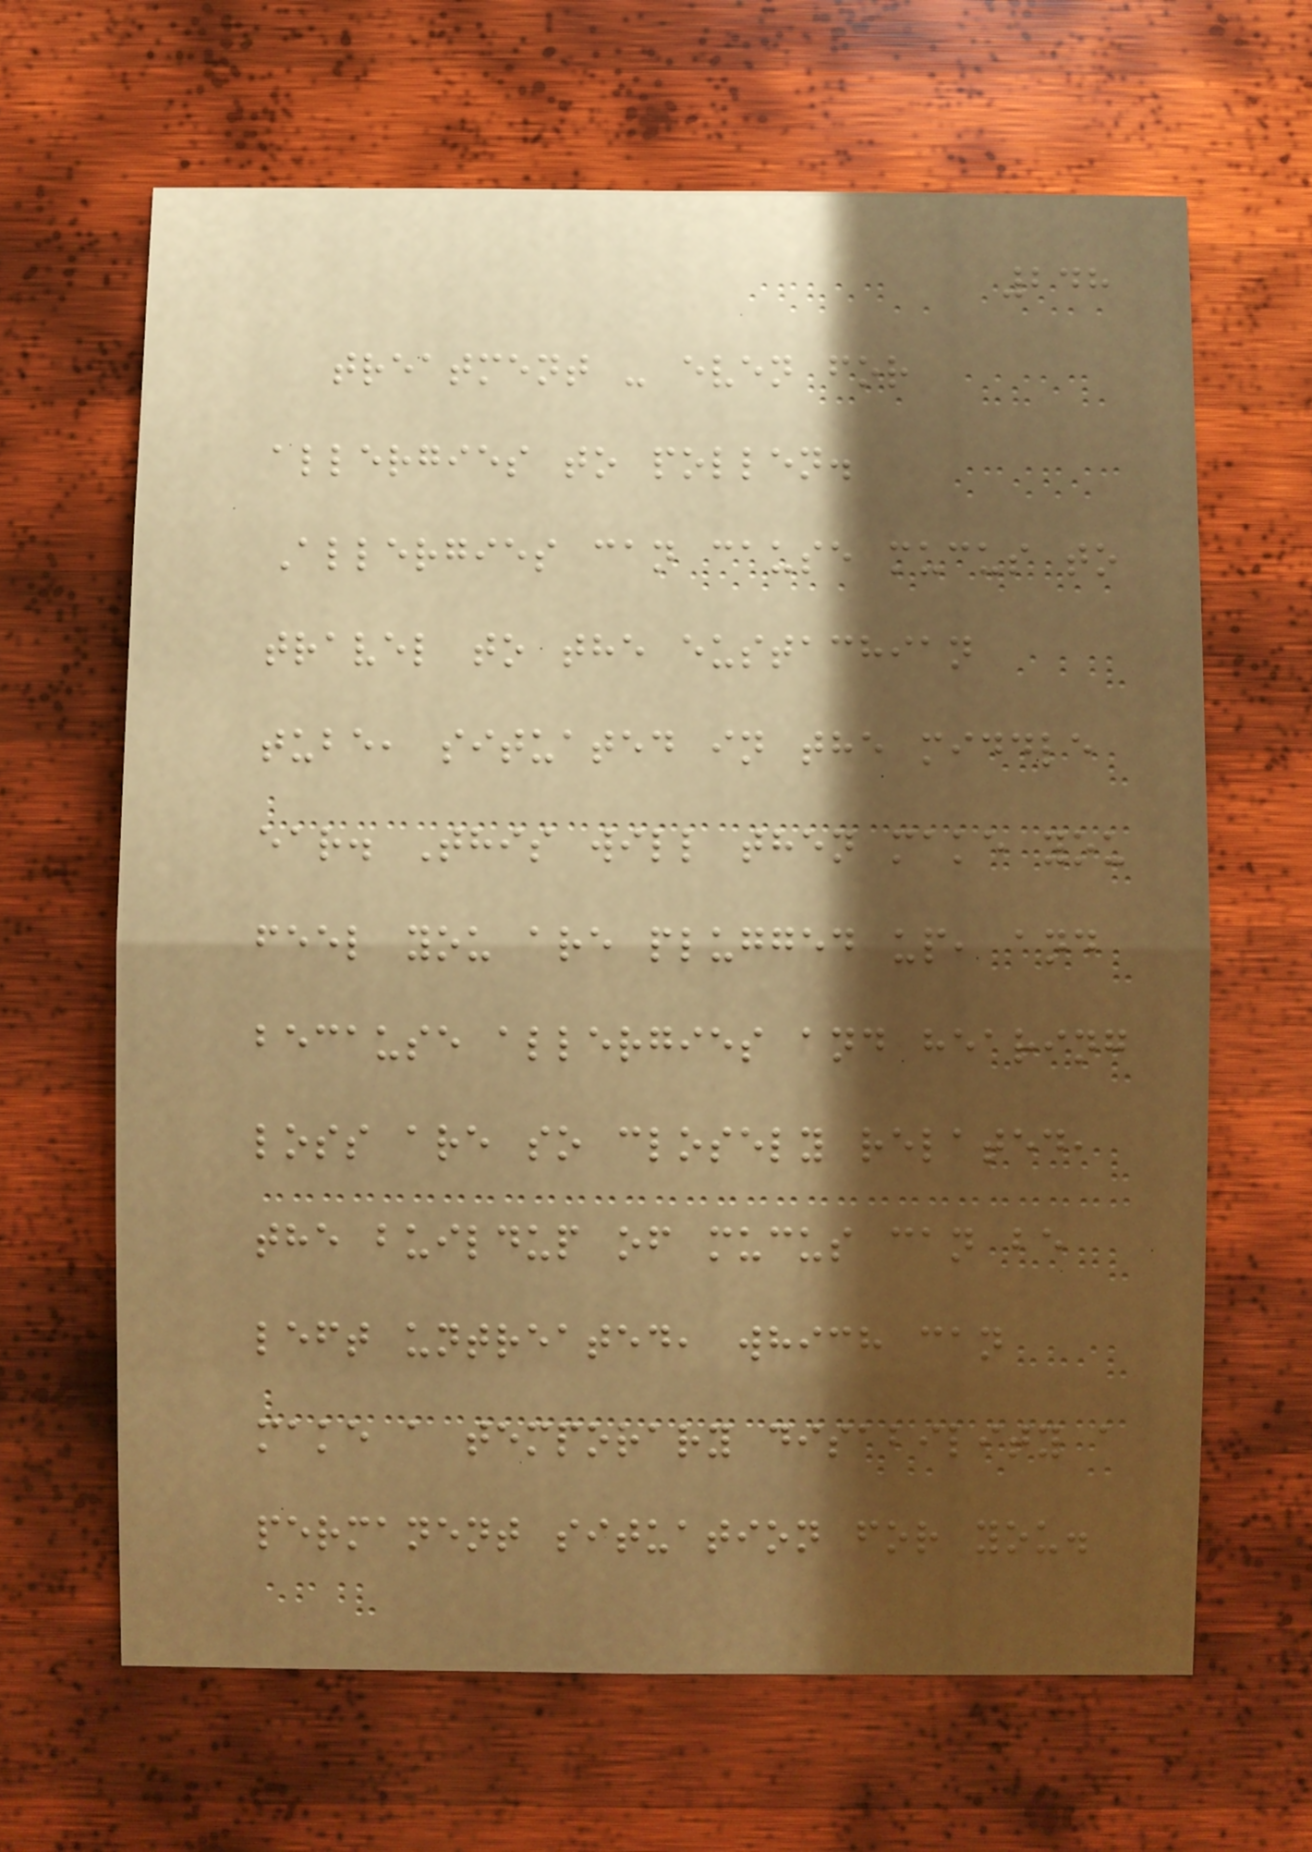248
treatment - even for
allergies to pollen.
Allergies can cause mucus to
travel to the eustachian
tube, situated in the middle
ear. This will then make you
feel you are plugged up, and
because allergies and hearing
loss are so closely related,
the buildup of mucus can be
left untreated, which can
make a temporary disability a
permanent situation for you.
